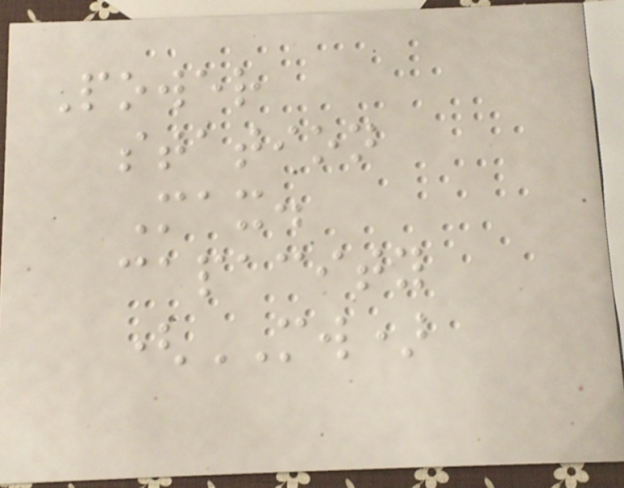Power
station
Max.
capacity
(MW)
